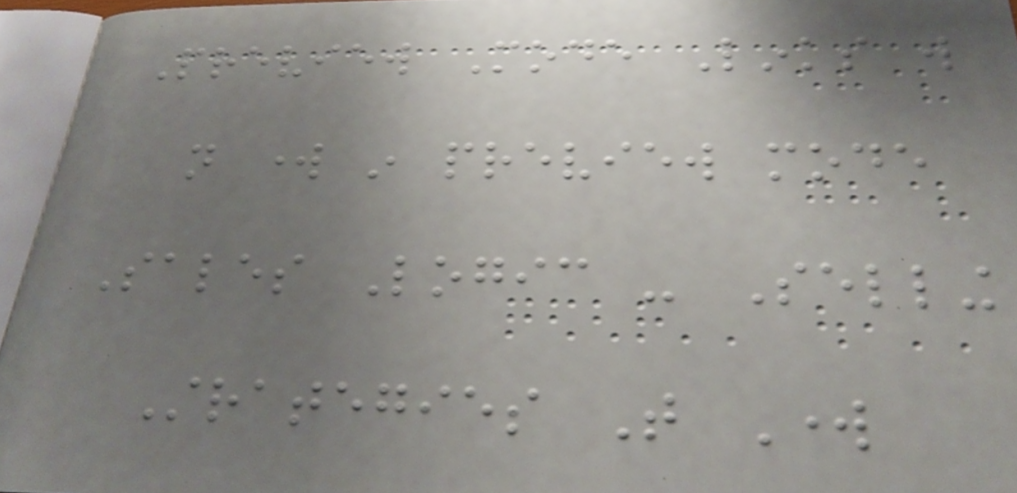Preview Mode Links will
not work in preview mode
Sales Logic - Selling
Strategies That Work
